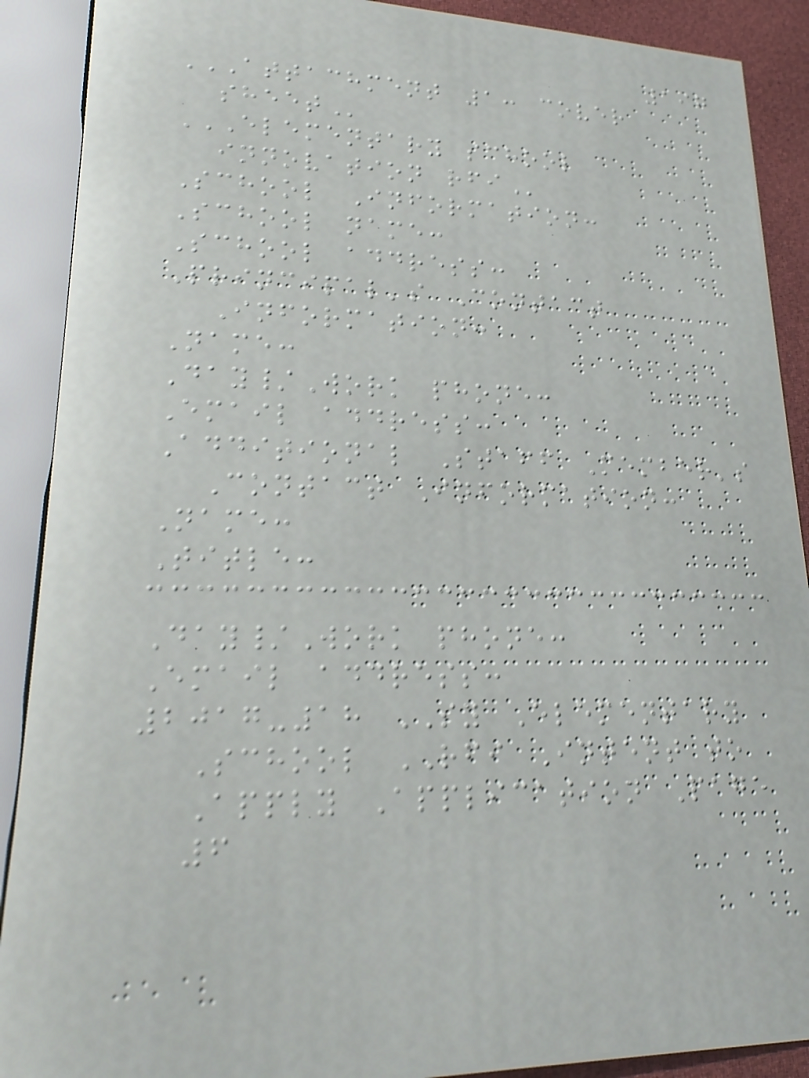197
ATTACHMENT 1: COVER
SHEET
ELEMENTARY SCHOOL
INNOVATION RFI
School Information:
School name:
School address:
Principal's Contact
Information:
Name:
Day/Work phone:
Email address:
Additional Staff Member's
Contact Information:
Name:
Title:
Day/Work phone:
Email address:
2017-18 SY Elementary
School RFI Intent to
Apply Application Page
6
